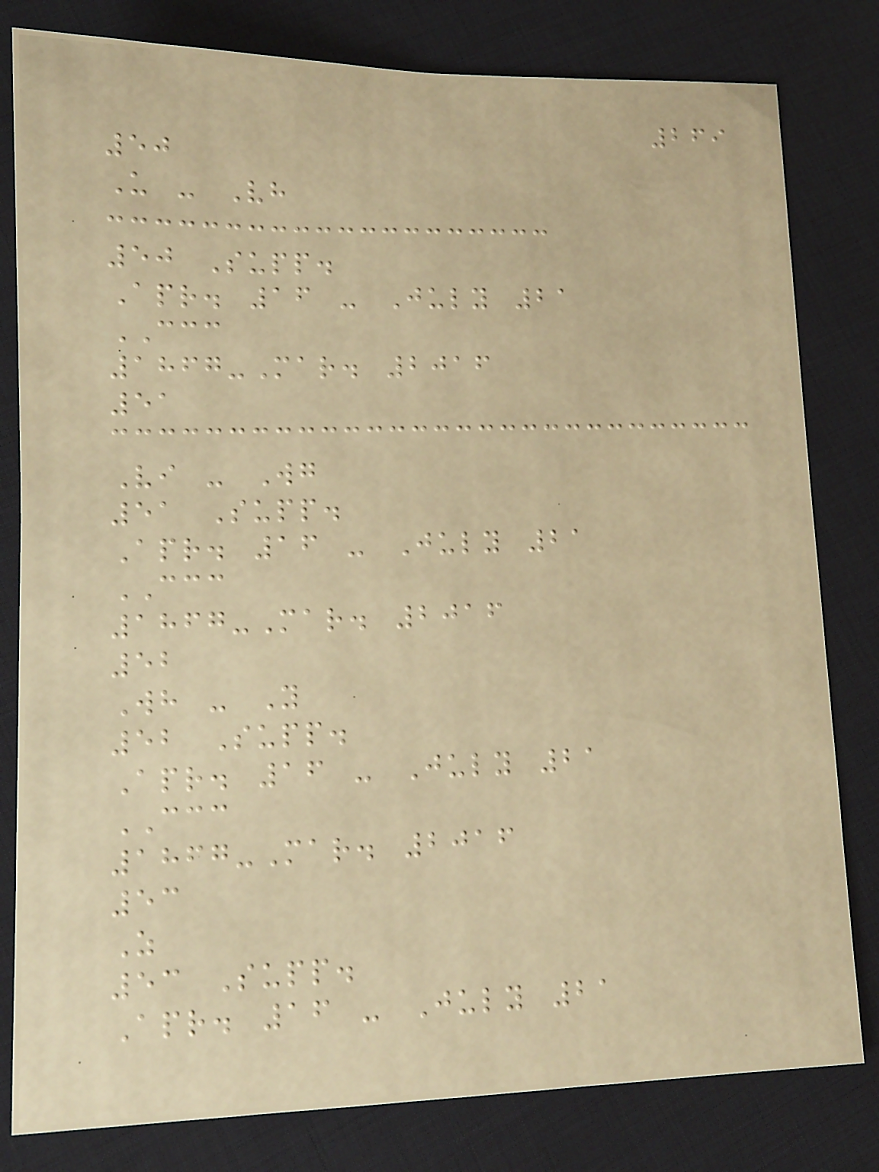269
50
U - Vh
50 Supp.
Apr. 16 - July 21
CCC
1867-Mar. 2016
51
Vi - Wg
51 Supp.
Apr. 16 - July 21
CCC
1867-Mar. 2016
52
Wh - Y
52 Supp.
Apr. 16 - July 21
CCC
1867-Mar. 2016
53
Z
53 Supp.
Apr. 16 - July 21
